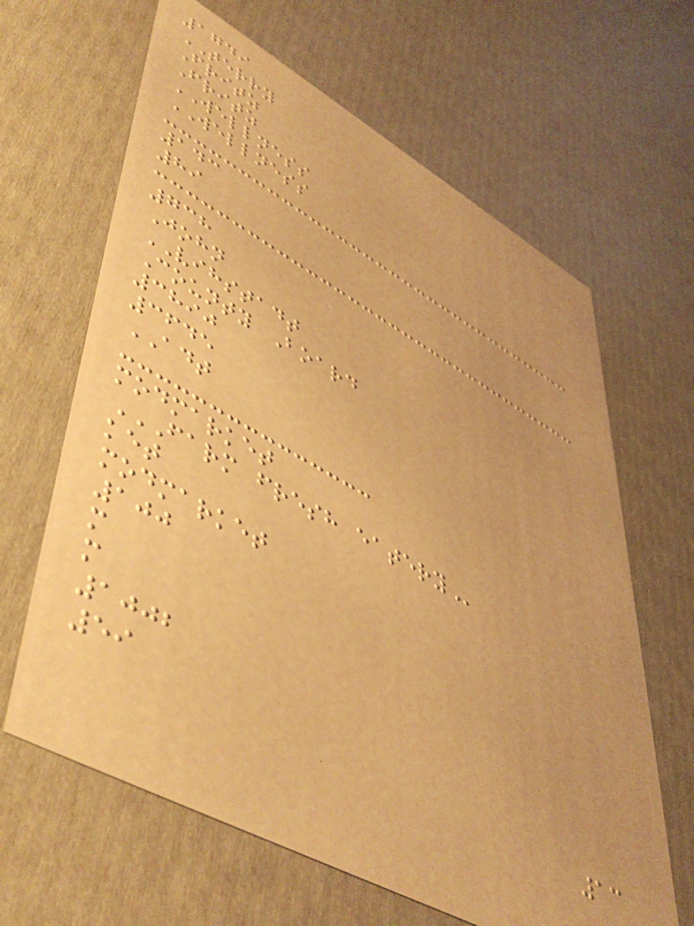1749
TERRY
Fritz
Fritz
WELLNESS
WELLNESS
143
89
738
John
VIHSTADT
County Board
3890
3645
ADT
modmarket
FARM FRESH EATERY
ket
modmarket
100
m
m
1002
59
13
